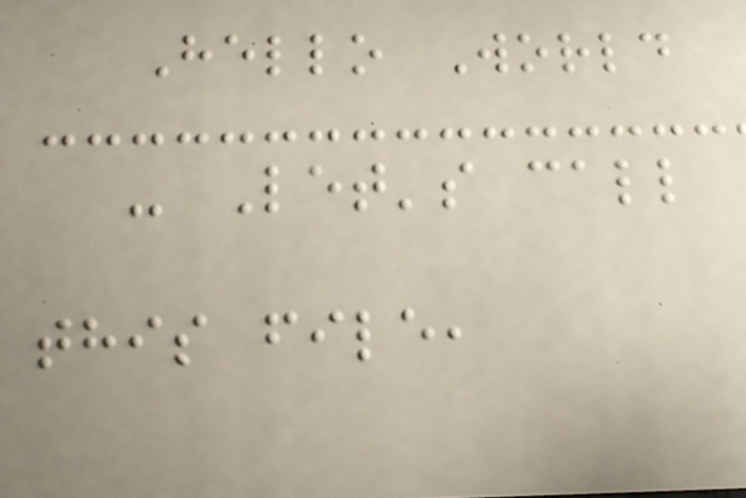Hello World
- Let's call
this file,
